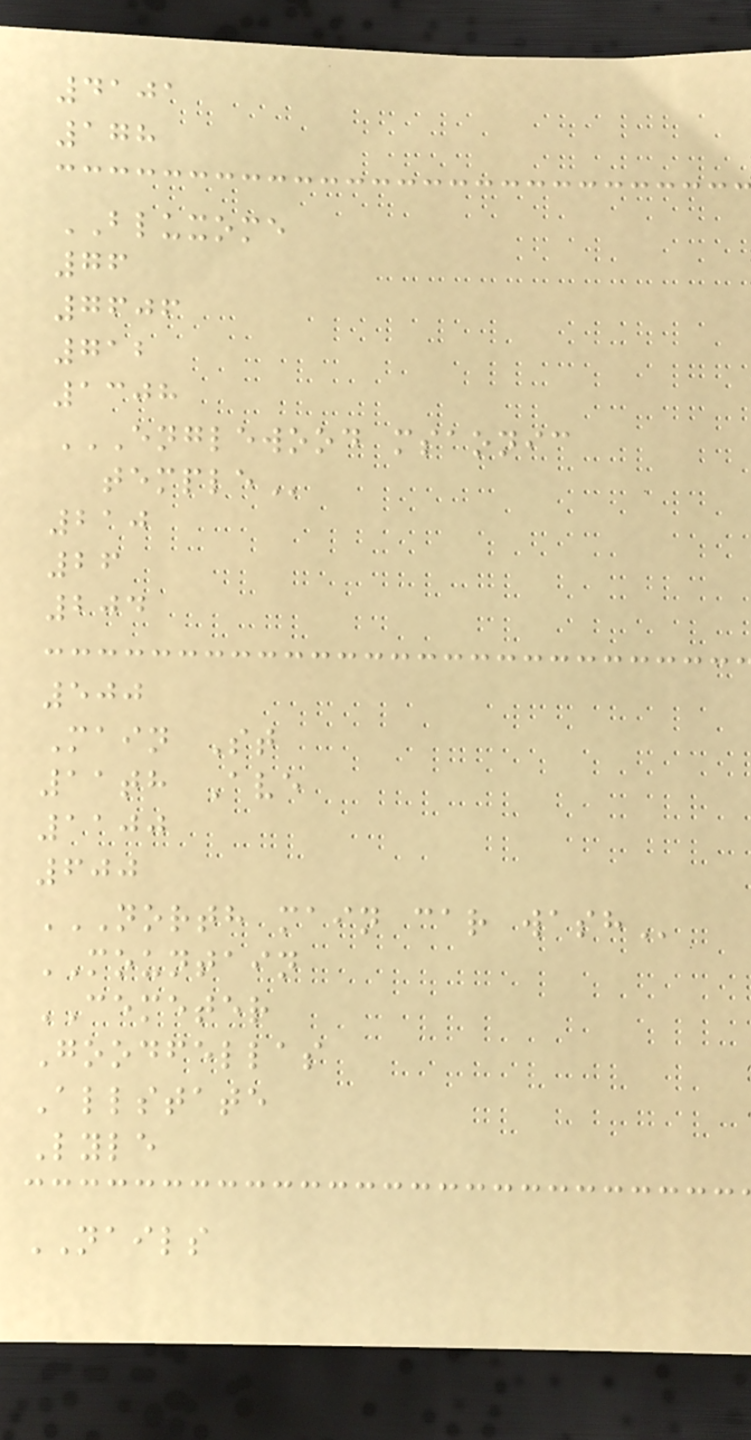4101
178
BLUXOME
76
7606
712
1308
ENGLEWOOD MSAONIC
TEMPLE
210
26
204
500
Main St
11th Ave
1100
600
NORTH MAIN CAR WASH
MOUNTAIN
CEMETER
Goodfellas
Allstate
Lyle
NAILS
